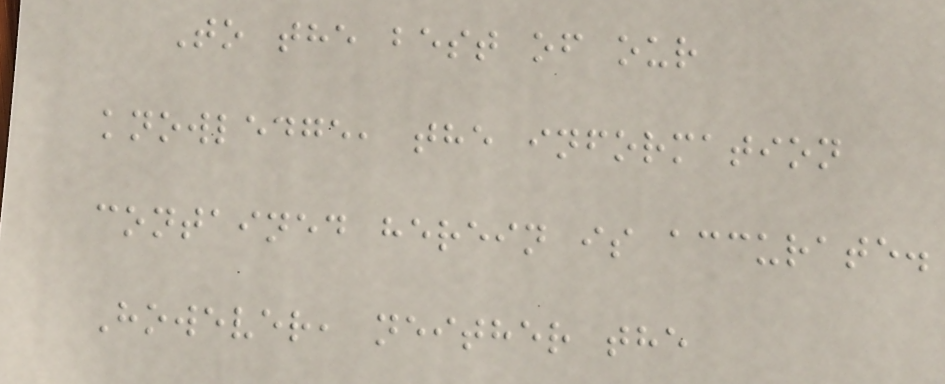To the best of our
knowledge, the information
contained herein is accurate.
However, neither the
